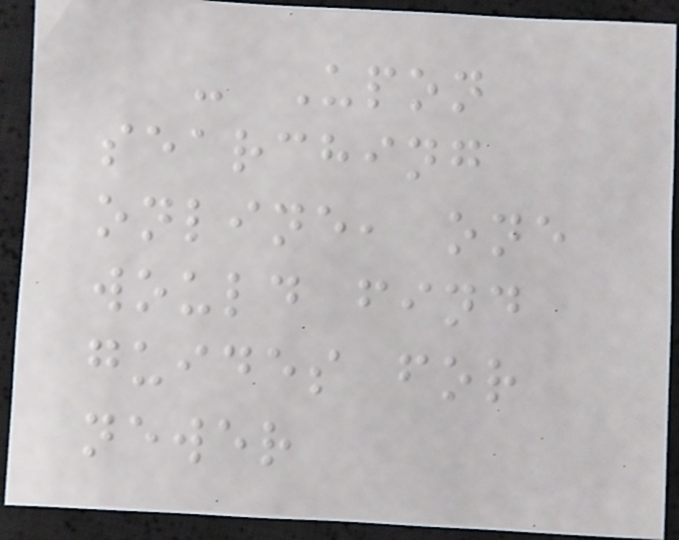- Upon
searching
online, one
would find
guides for
newer
